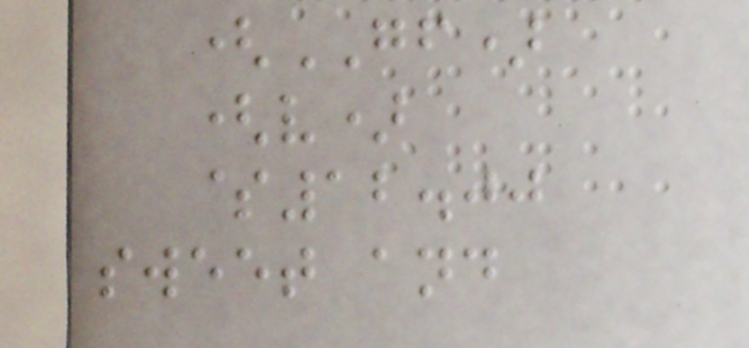(GF)
(v)
$12.00
sweet and
